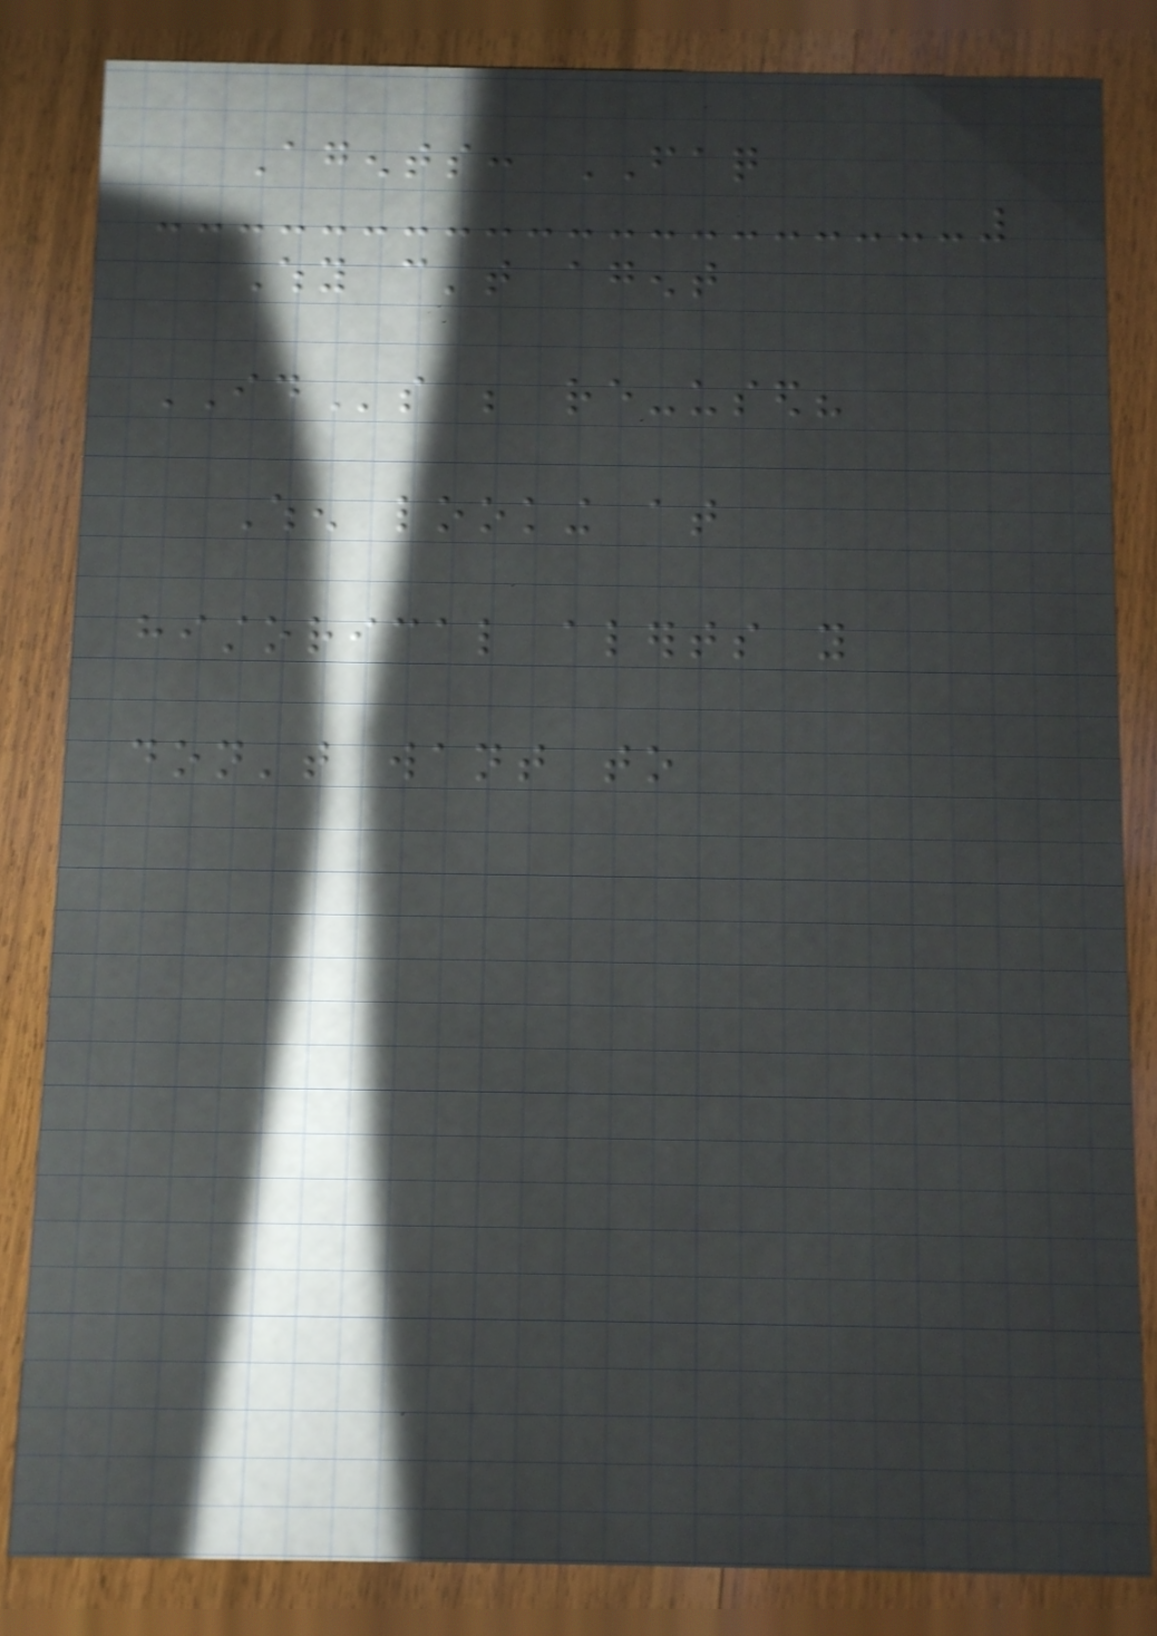Agents: FAQ
Why can't agent
IDs be re-used?
When looking at
historical alerts you
don't want to
